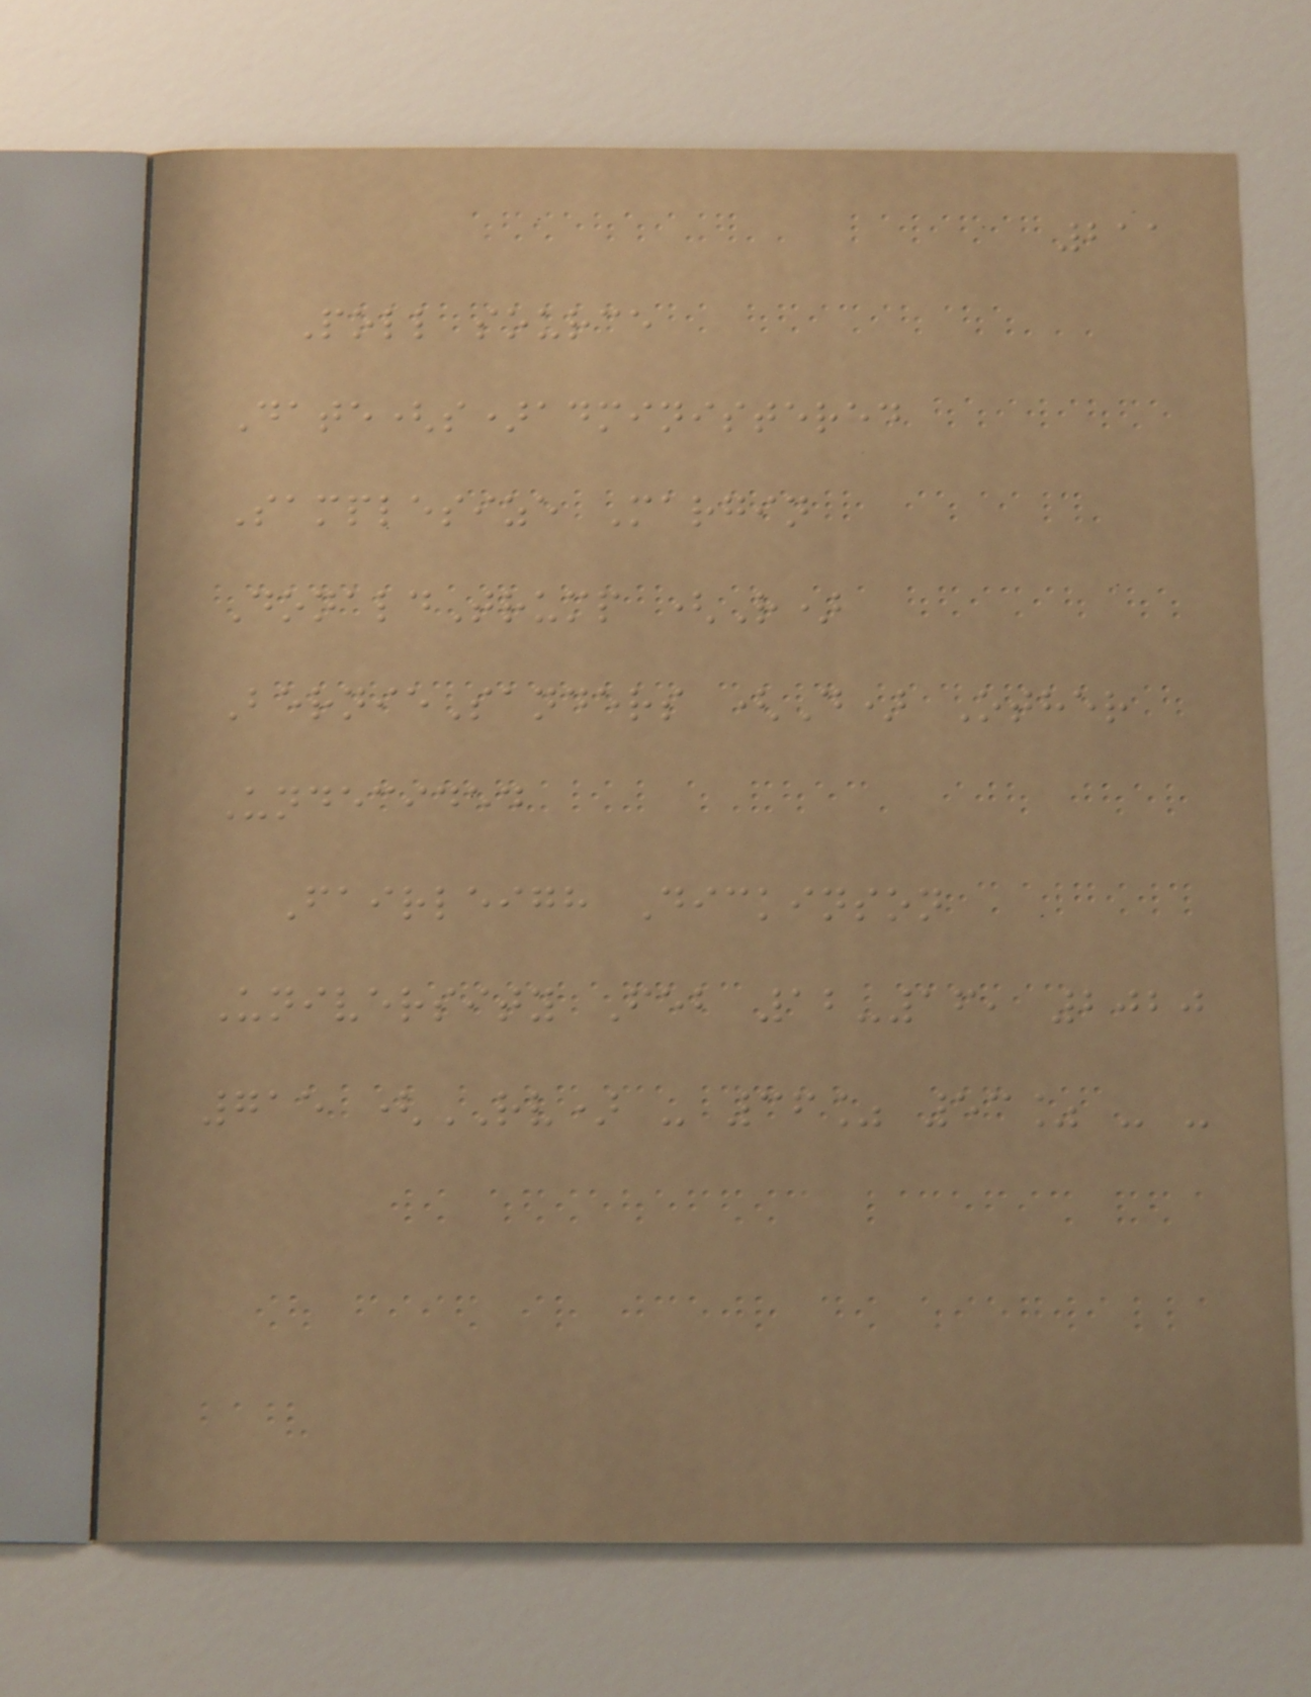211
Poll source
Date(s)administered
Samplesize Margin
DonaldTrump (R)
BernieSanders (D) Other
Undecided
Fairleigh Dickinson
University Feb 12-16, 2020
715 (RV) - 36% 53% - -
